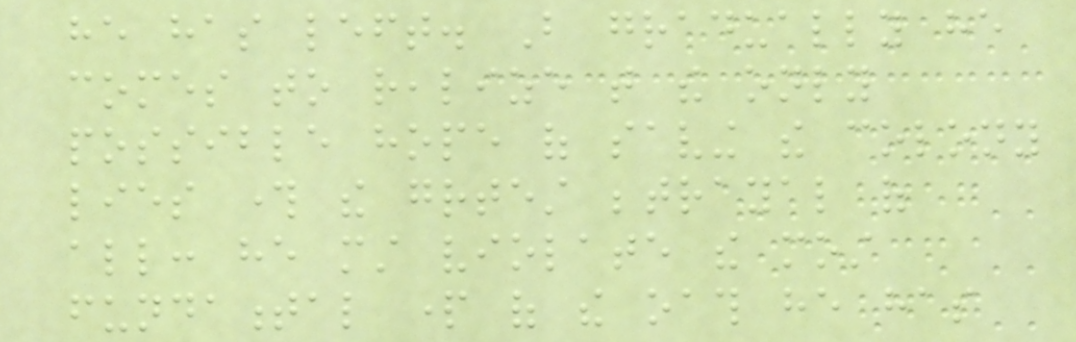he has left. But gradually he
comes to realize that the only
possible hope of saving the colony
lies through the greatest betrayal of
all: he must violate the most
fundamental part of the oath he has
